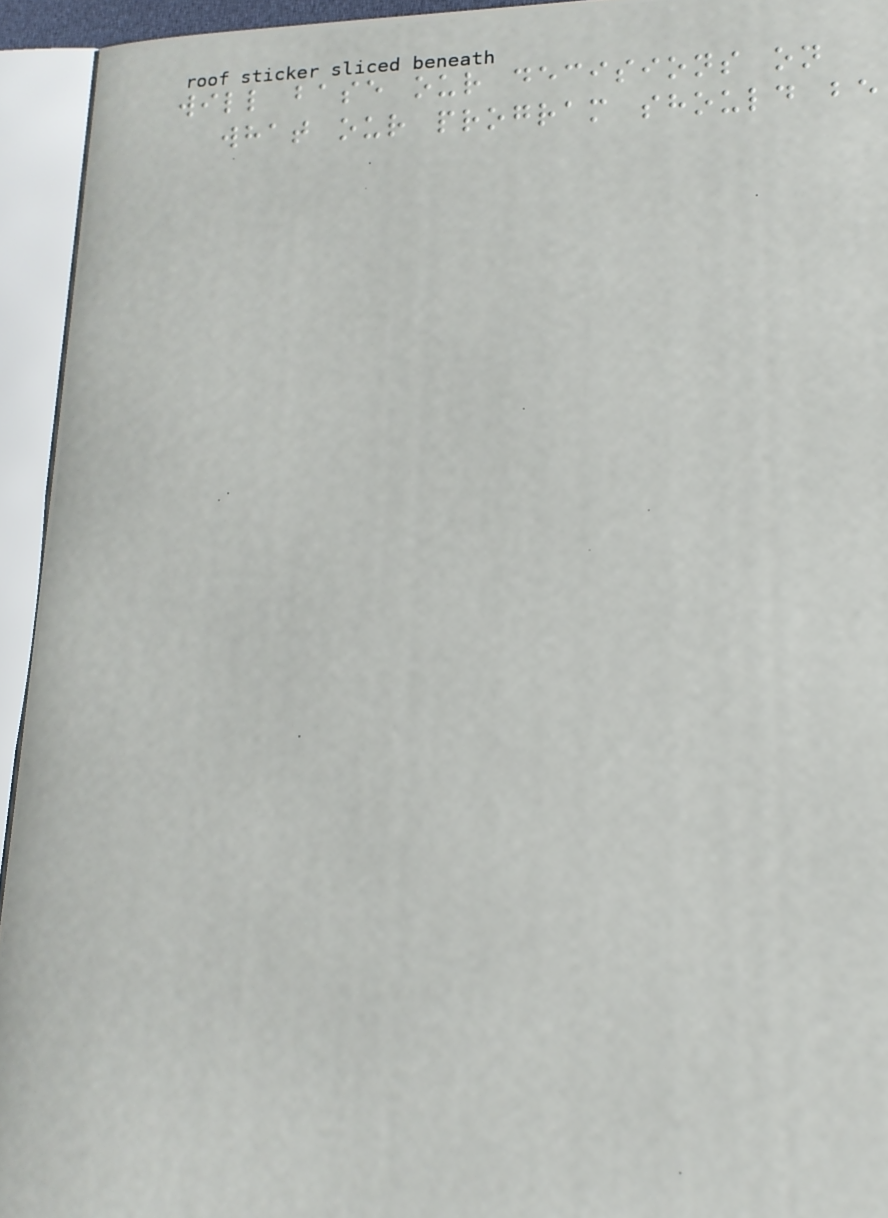will base our decisions on
what our program should be
